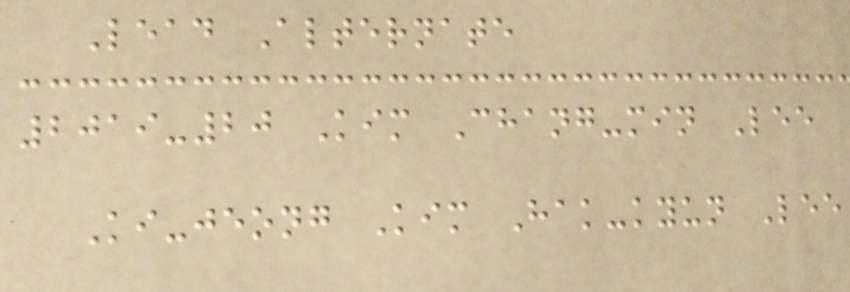Lead Alternate
2019-20 Kim Chang-min Lee
Ki-jeong Kim Hak-kyun Lee
